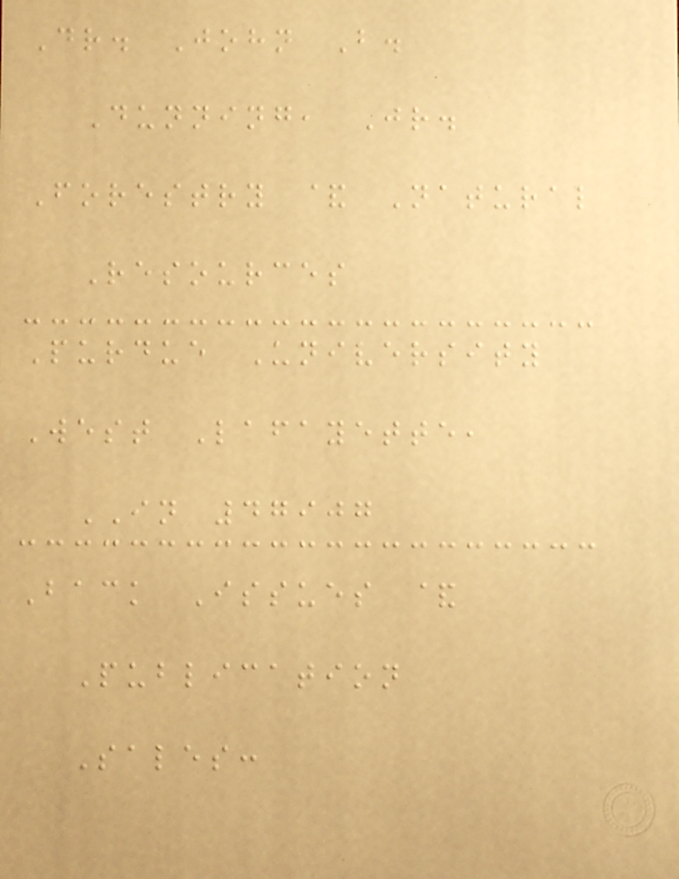Dr. John B.
Dunning, Jr.
Forestry & Natural
Resources
Purdue University
West Lafayette,
IN 47907
Back Issues &
Publication
Sales:
